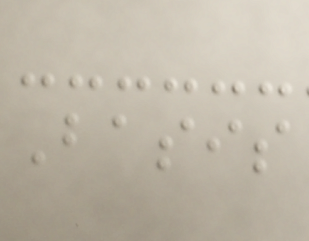Basis
